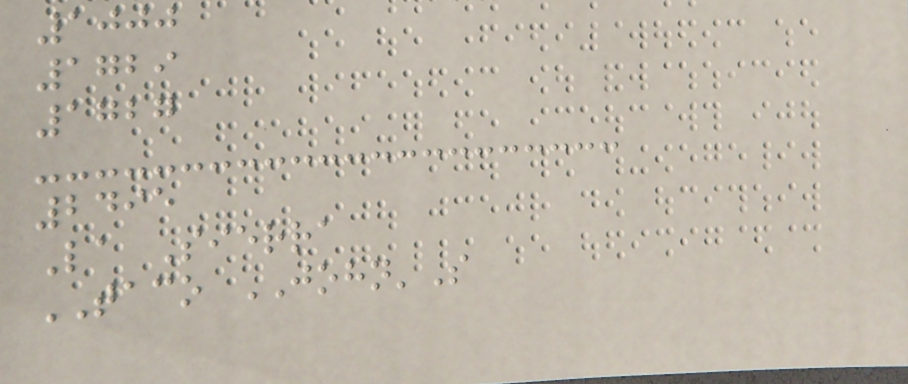1000
1729
1727
2495
La Sierra
TACO JOHN'S
